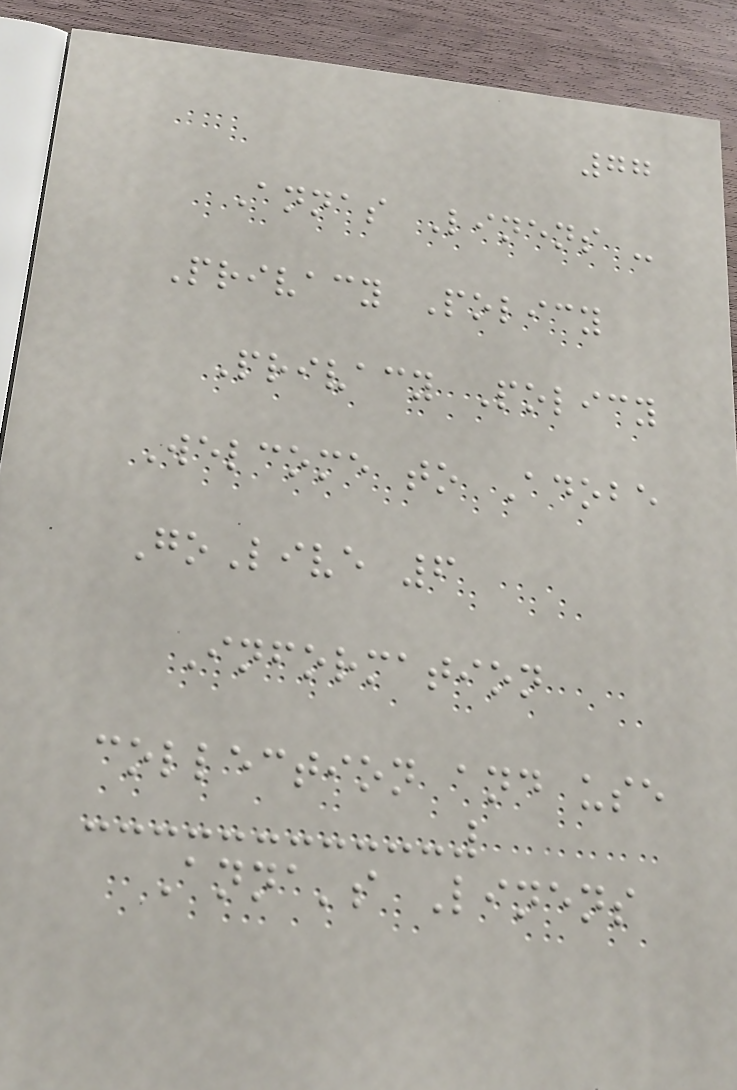77
Annas Linens -
Privacy Policy
Privacy Policy
Welcome to Adobe
GoLive 6
Information
collection and use
Anna's Linens
